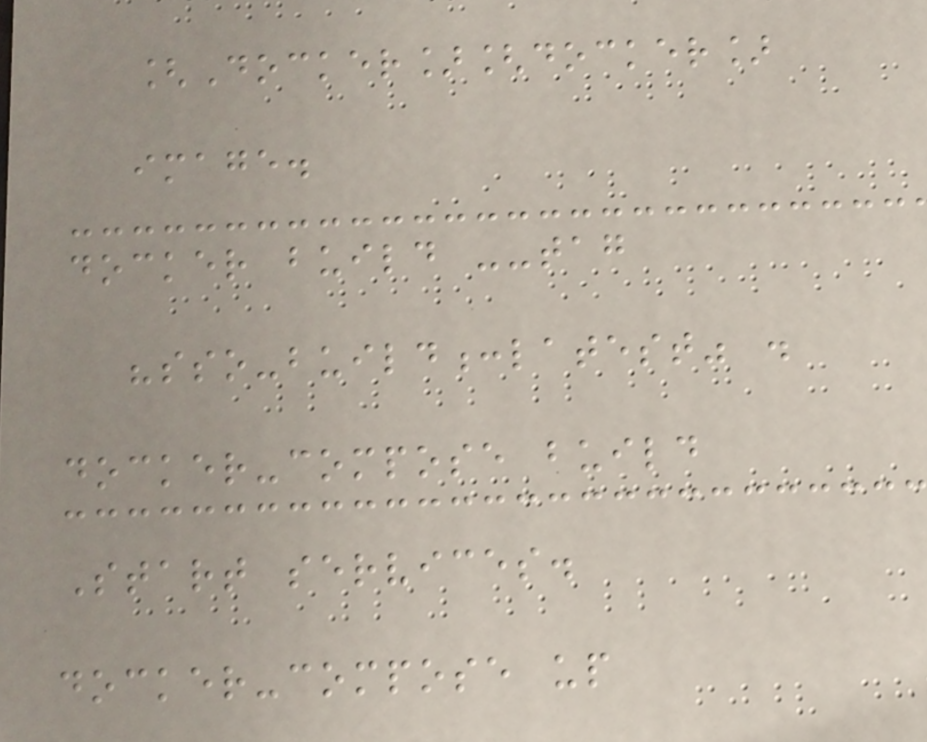[Docker][docker]
image.
docker build --tag
"sso-build:latest" .
docker-compose build
Start services.
docker-compose up
